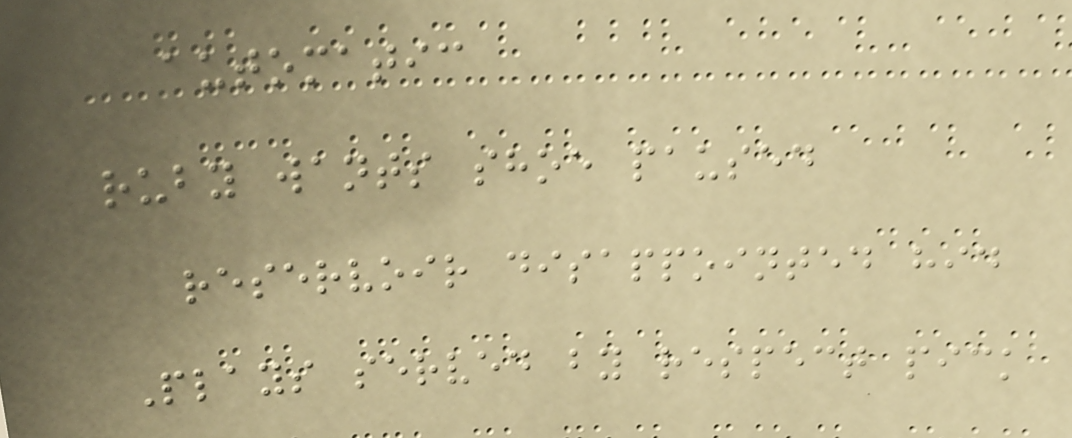automatic
ruby wants shoe paused
reservoir disappointed hid
Plays served by respect pick
